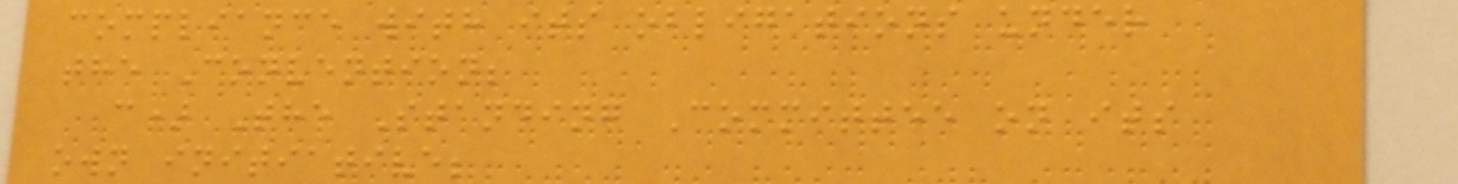compliance with its obligations under
the Convention;
c) The Standing Committee on its
own initiative;
